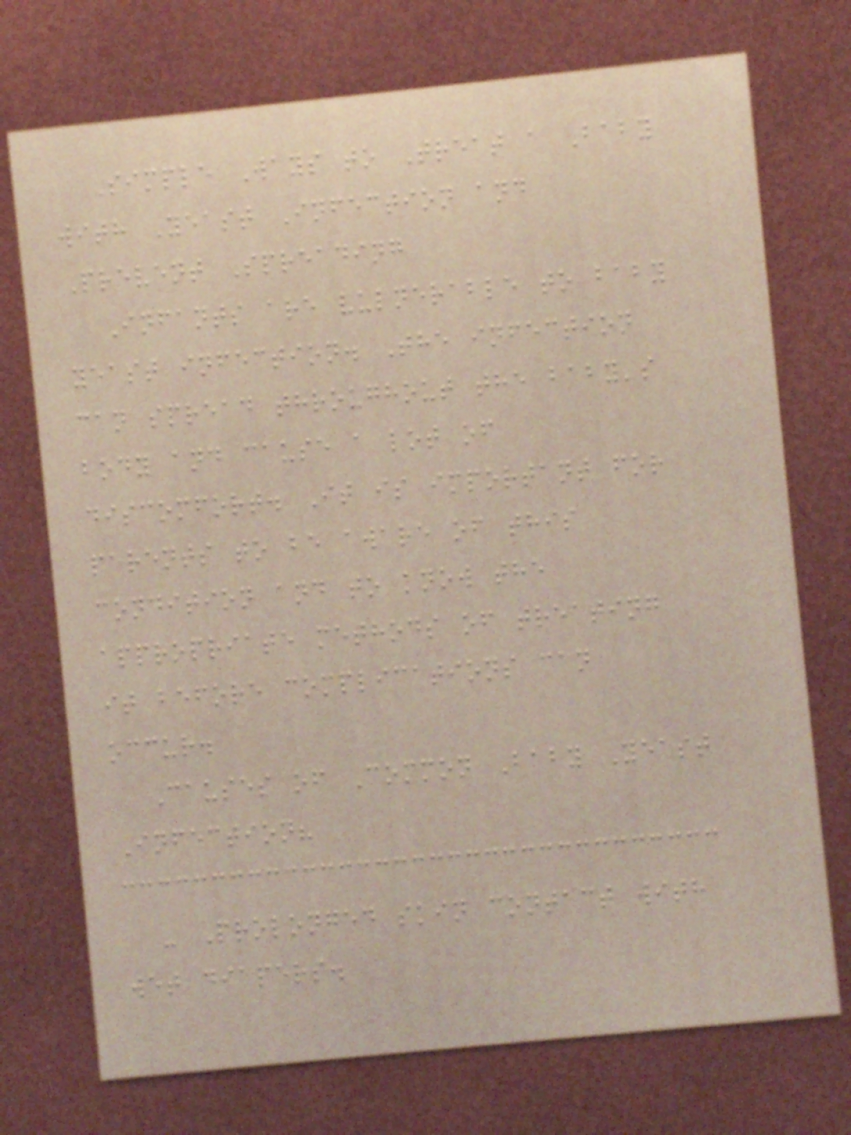Simple Ways to Treat a Baby
with Yeast Infection and
Prevent Spreading
Infants are vulnerable to baby
yeast infection. The infection
can spread throughout the baby's
body and cause a lot of
discomfort. It is important for
parents to be aware of this
condition and to know the
appropriate methods of treating
it before complications can
occur.
Causes of Common Baby Yeast
Infection?
- Prolonged skin contact with
wet diapers.
